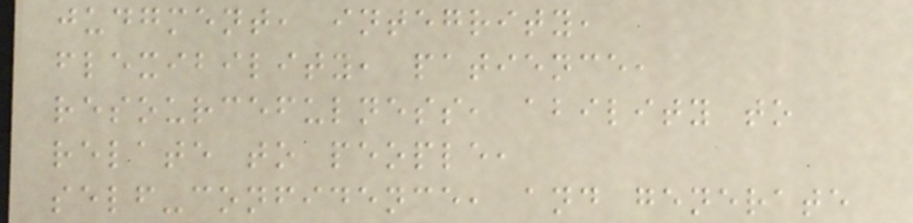judgment, integrity,
flexibility, patience,
resourcefulness, ability to
relate to people,
self-confidence, and generate
